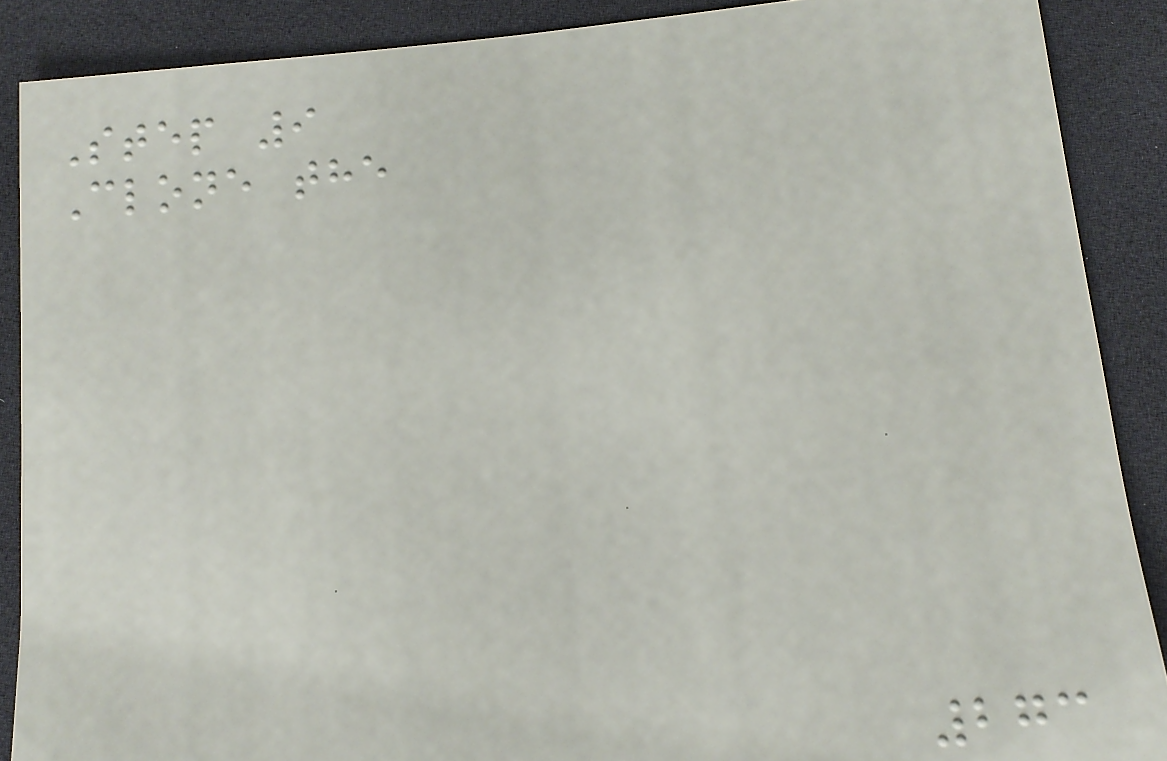Step 9
Clone the
273
